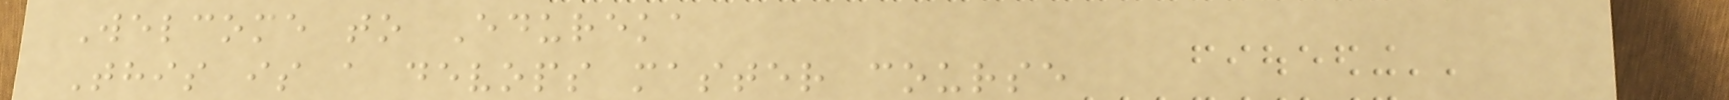Welcome to Edureka
This is a devops master course
